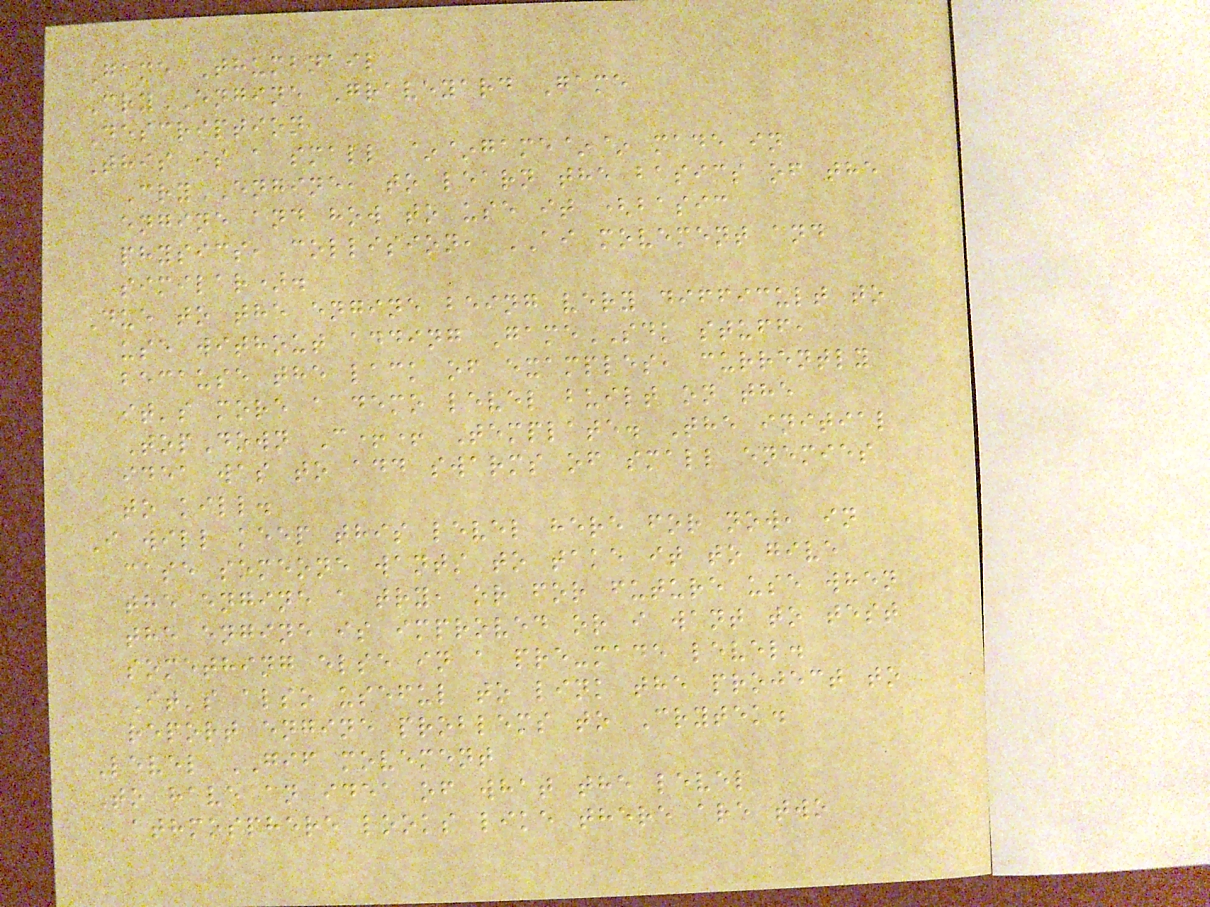Game Thumbnail
CryENGINE Graveyard Game
Description
This is a small ~~game~~ made in
CryENGINE, to learn the basics of the
engine and how to use it (basic
physics, collision, AI movement and
similar).
Due to the engine being very difficult to
use without adding GameSDK stuff,
because the lack of examples, currently
it's more a demo level built on the
TopDown C++ Template. The initial
idea was to add swarms of small enemies
to kill.
I will keep this level here for now, in
case someone wants to take it to give
the engine a try, or for future use when
the engine is improved or i want to test
something else in a pre-made level.
It's also useful to link the project to
report engine problems to Crytek.
Level GIF movement
To have an idea of what the level
athmosphere looks like there are two
